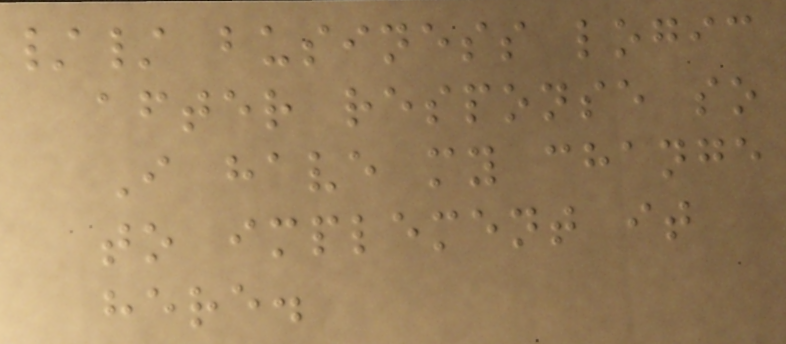// business logic
after response so
I have my change
to implement it
here.
